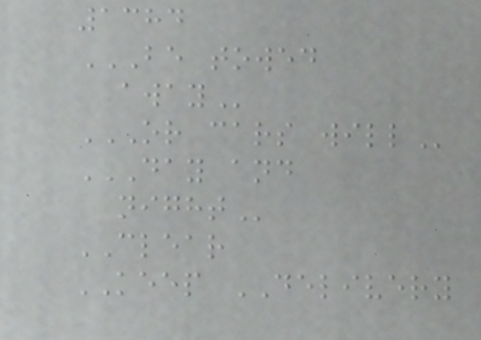1384
BE TOWED
AWAY
OR CARS WILL
DAY AND
NIGHT
CLEAR
KEEP DELIVERY
